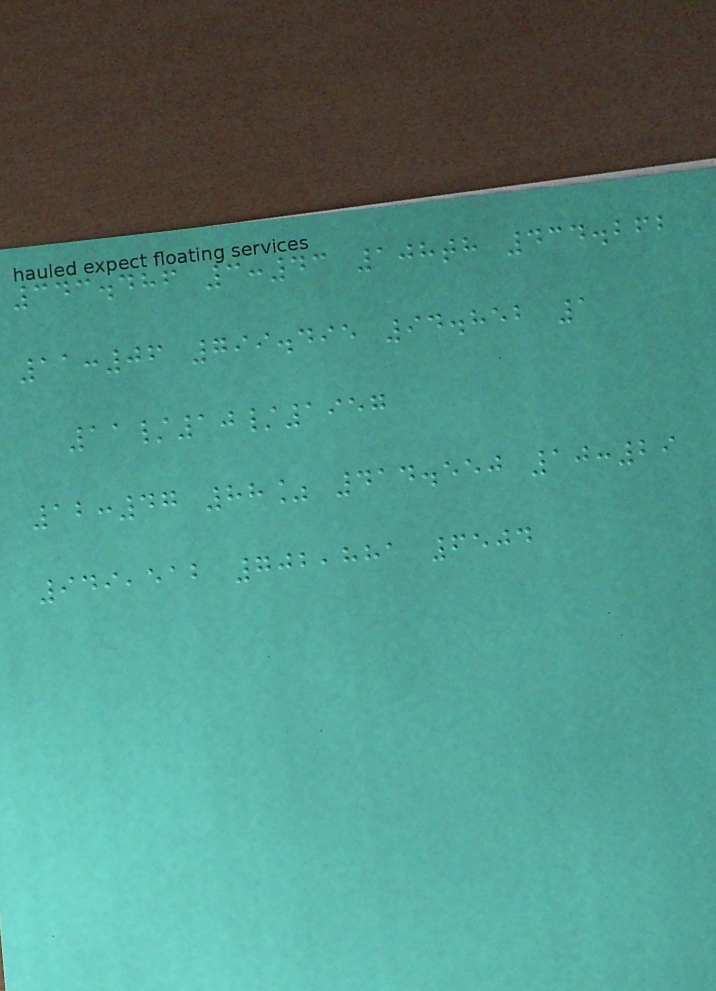343.486 3:43 108th 434.262
11:06 799.495 94.852 1
11/10/1957
12:47 88% 414.550 10:29
949,512 702,881 6504
